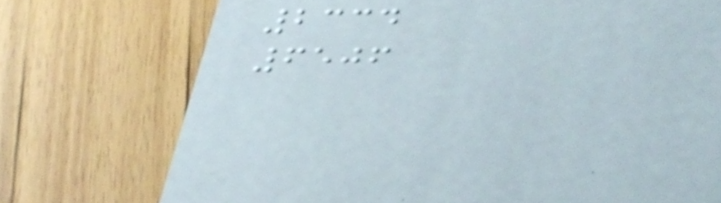2334
6506
